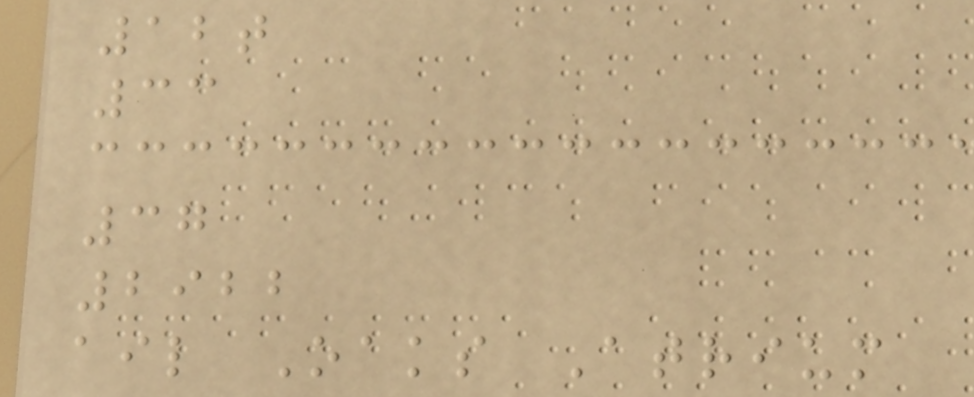12t
33
37
2922
ail Oaks Atrium
